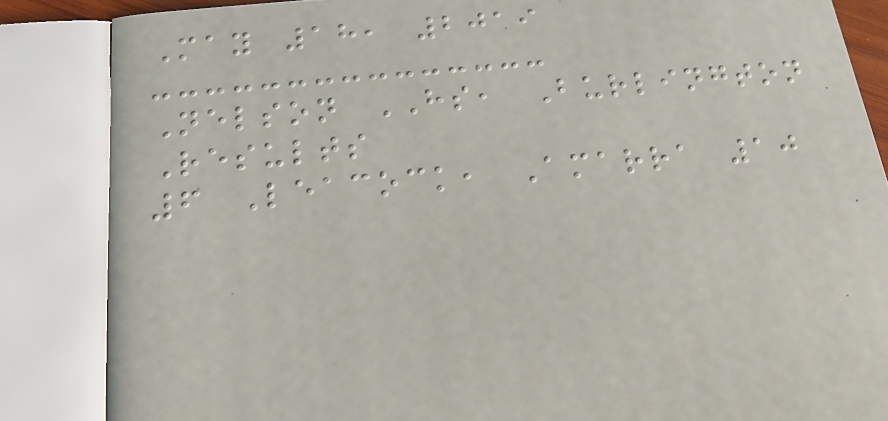May 18, 2019
Nelson HS, Burlington
Results
6 Leacock, Amarra 10
